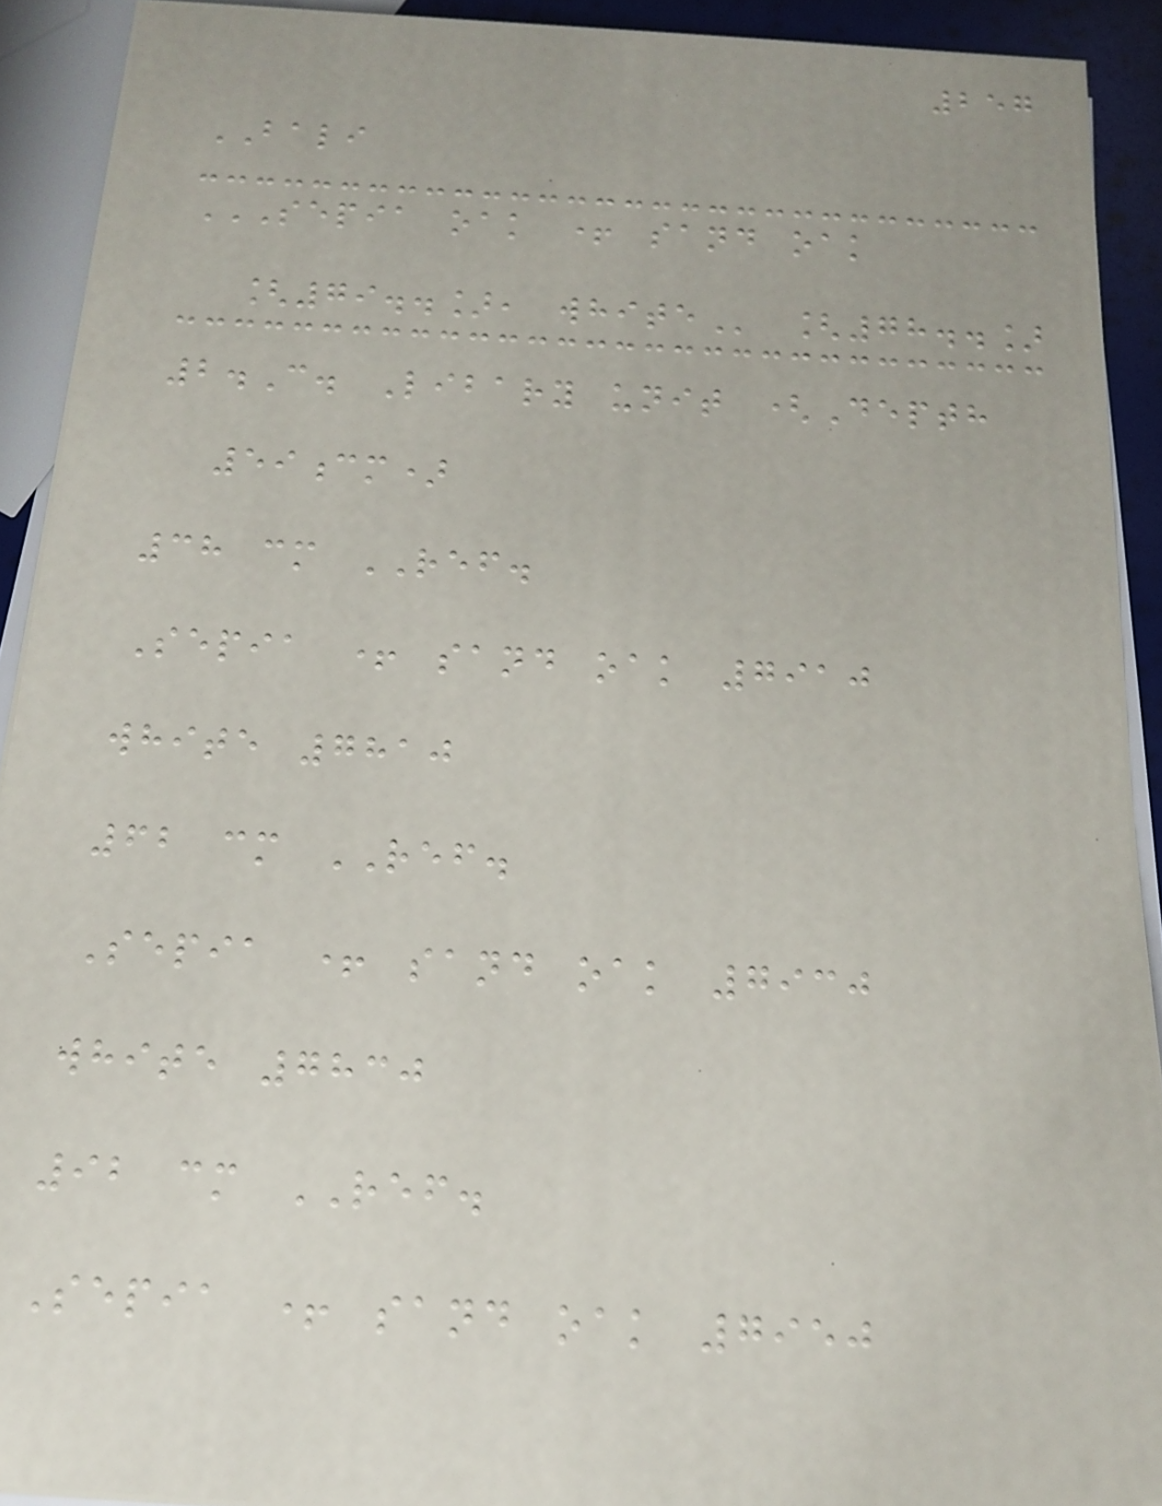257
BALI
SEPIA OAK + SAND OAK
[79..], WHITE [78..]
2.C. Libary unit (Depth
59cm)
38 cm REF.
Sepia + sand oak 7910
white 7810
62 cm REF.
Sepia + sand oak 7930
white 7830
92 cm REF.
Sepia + sand oak 7950
